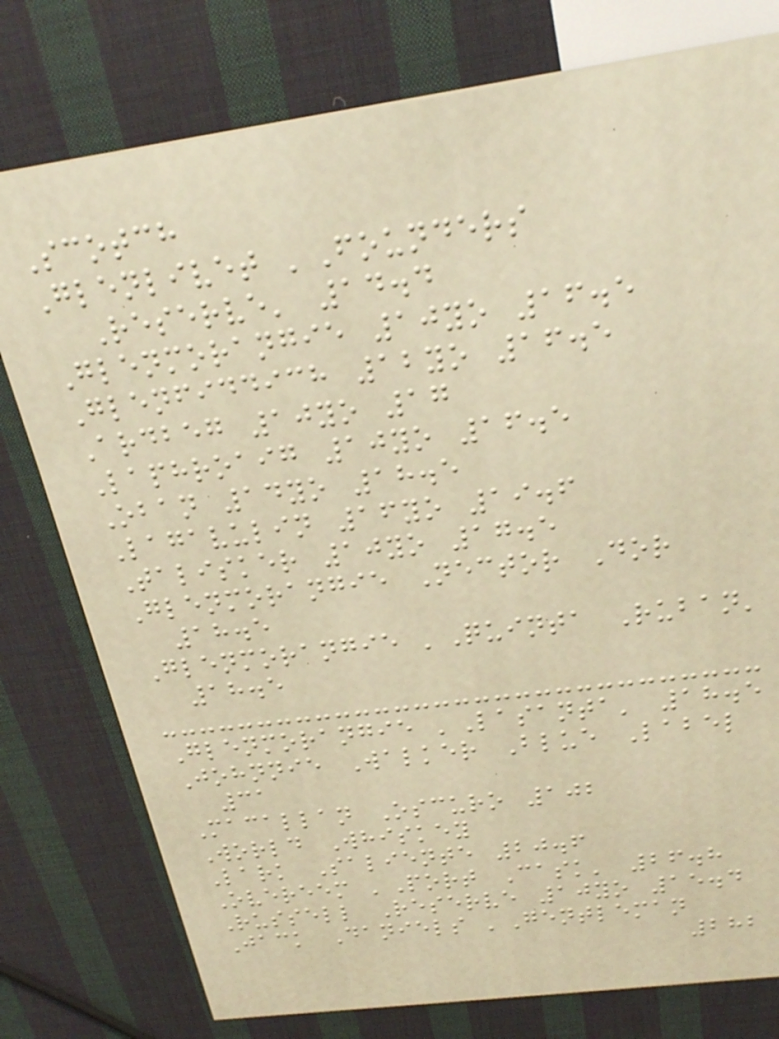Scotch
Glenlivet 'Founders
Reserve' 14.4
Glenmorangie 10yo 16.5
Glenfiddich 12yo 16.5
Ardbeg 10yo 17
Laphroaig 10yo 16.5
Oban 14yo 18.5
Lagavulin 16yo 19.6
Talisker 10yo 17.5
Glenmorangie Nector Dor
18.5
Glenmorangie 'Quinta Ruban'
18.5
Glenmorangie 'Lasanta' 18.5
Johnnie Walker Blue Label
31
Macallan Oscuro 102
World Whiskey
Lark Saliente 20.6
Overeem 'Port Cask' 26.8
Russell Reserve 10yo 15.4
Jack Daniels 'Gentleman
282
